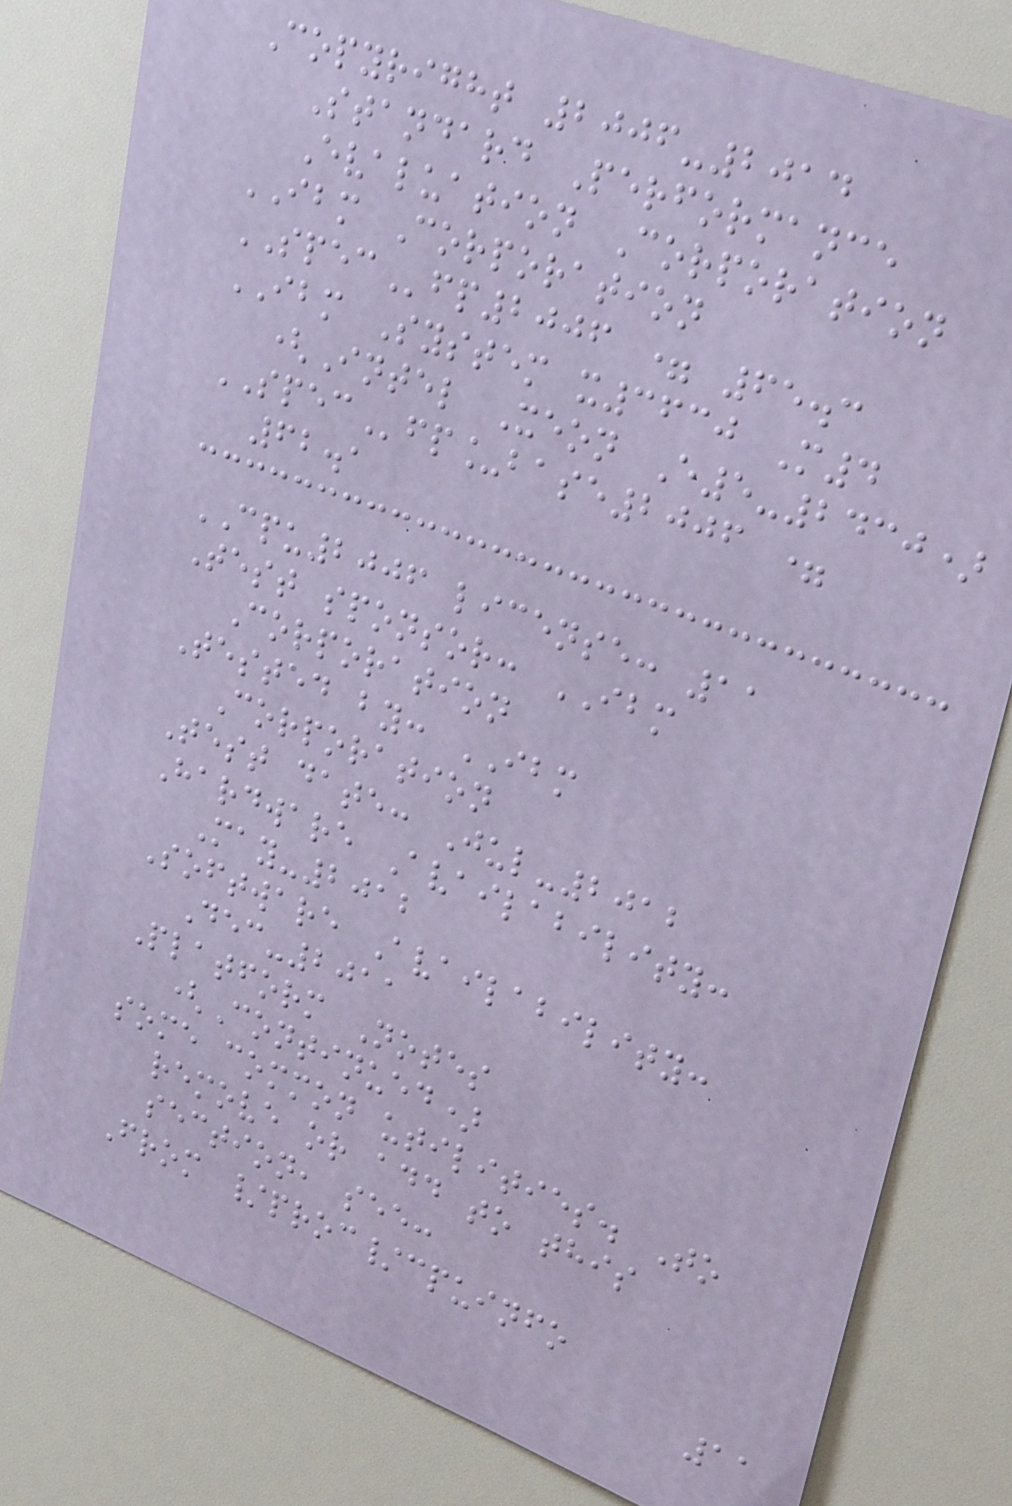Copyright 2006-2014
Standard Performance
Evaluation Corporation
IBM Corporation
SPECfp2006 = 65.3
IBM System x3630 M4
(Intel Xeon E5-2430)
SPECfp_base2006 =
62.1
CPU2006 license: 11
Test sponsor: IBM
Corporation
Tested by: IBM
Corporation
Test date: Jul-2012
Hardware Availability:
May-2012
Software Availability:
Dec-2011
Platform Notes
(Continued)
some common utilities. To
remove or add to this
section, see:
From /proc/cpuinfo
11
